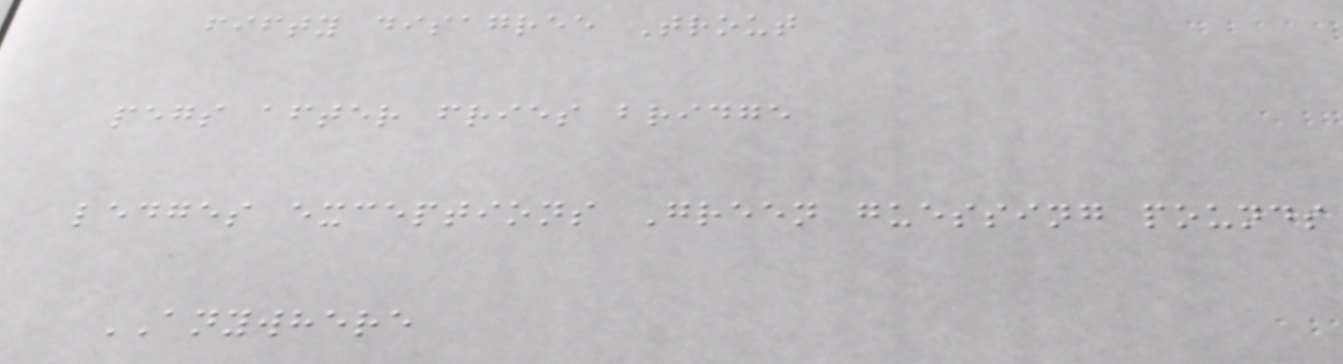fifty disagree Trout
pegs after fries bridge
ledges exceptions Green guessing pounds
ANYWHERE
